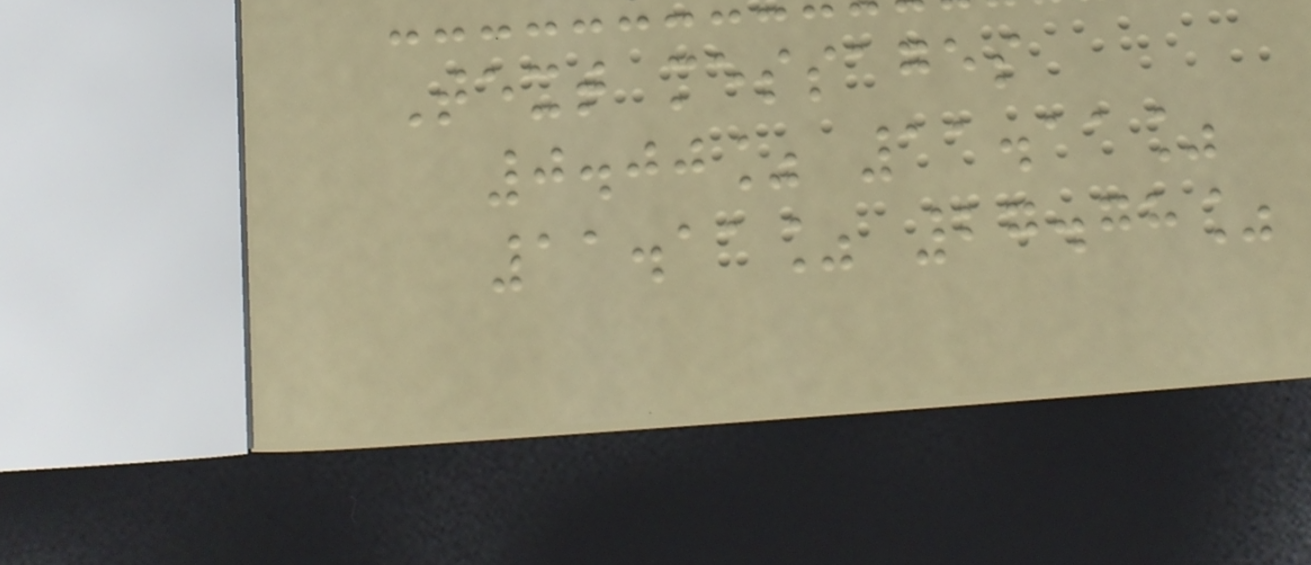Text messages
0.00% 11.11%
11.11% 27.78%
